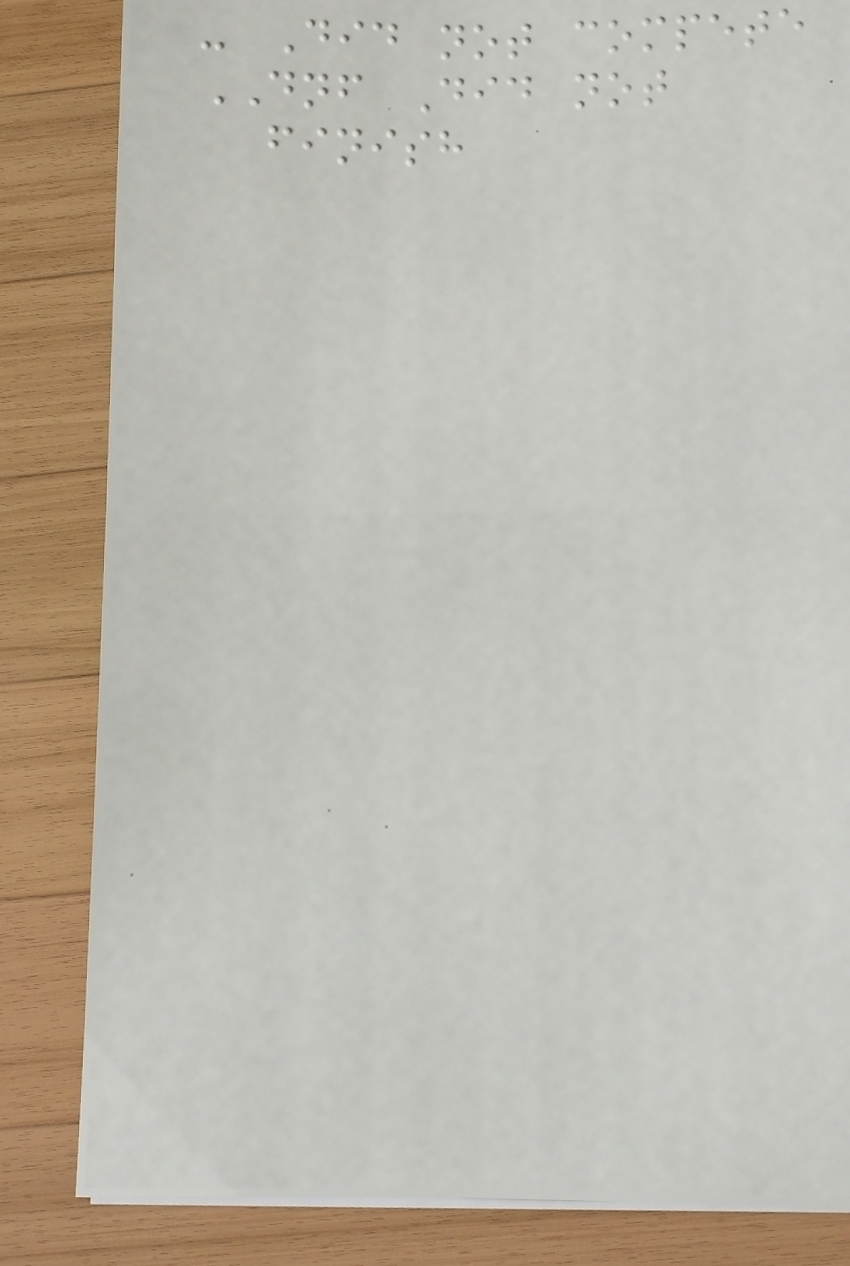- Did not compete
DNF Did not
finish
